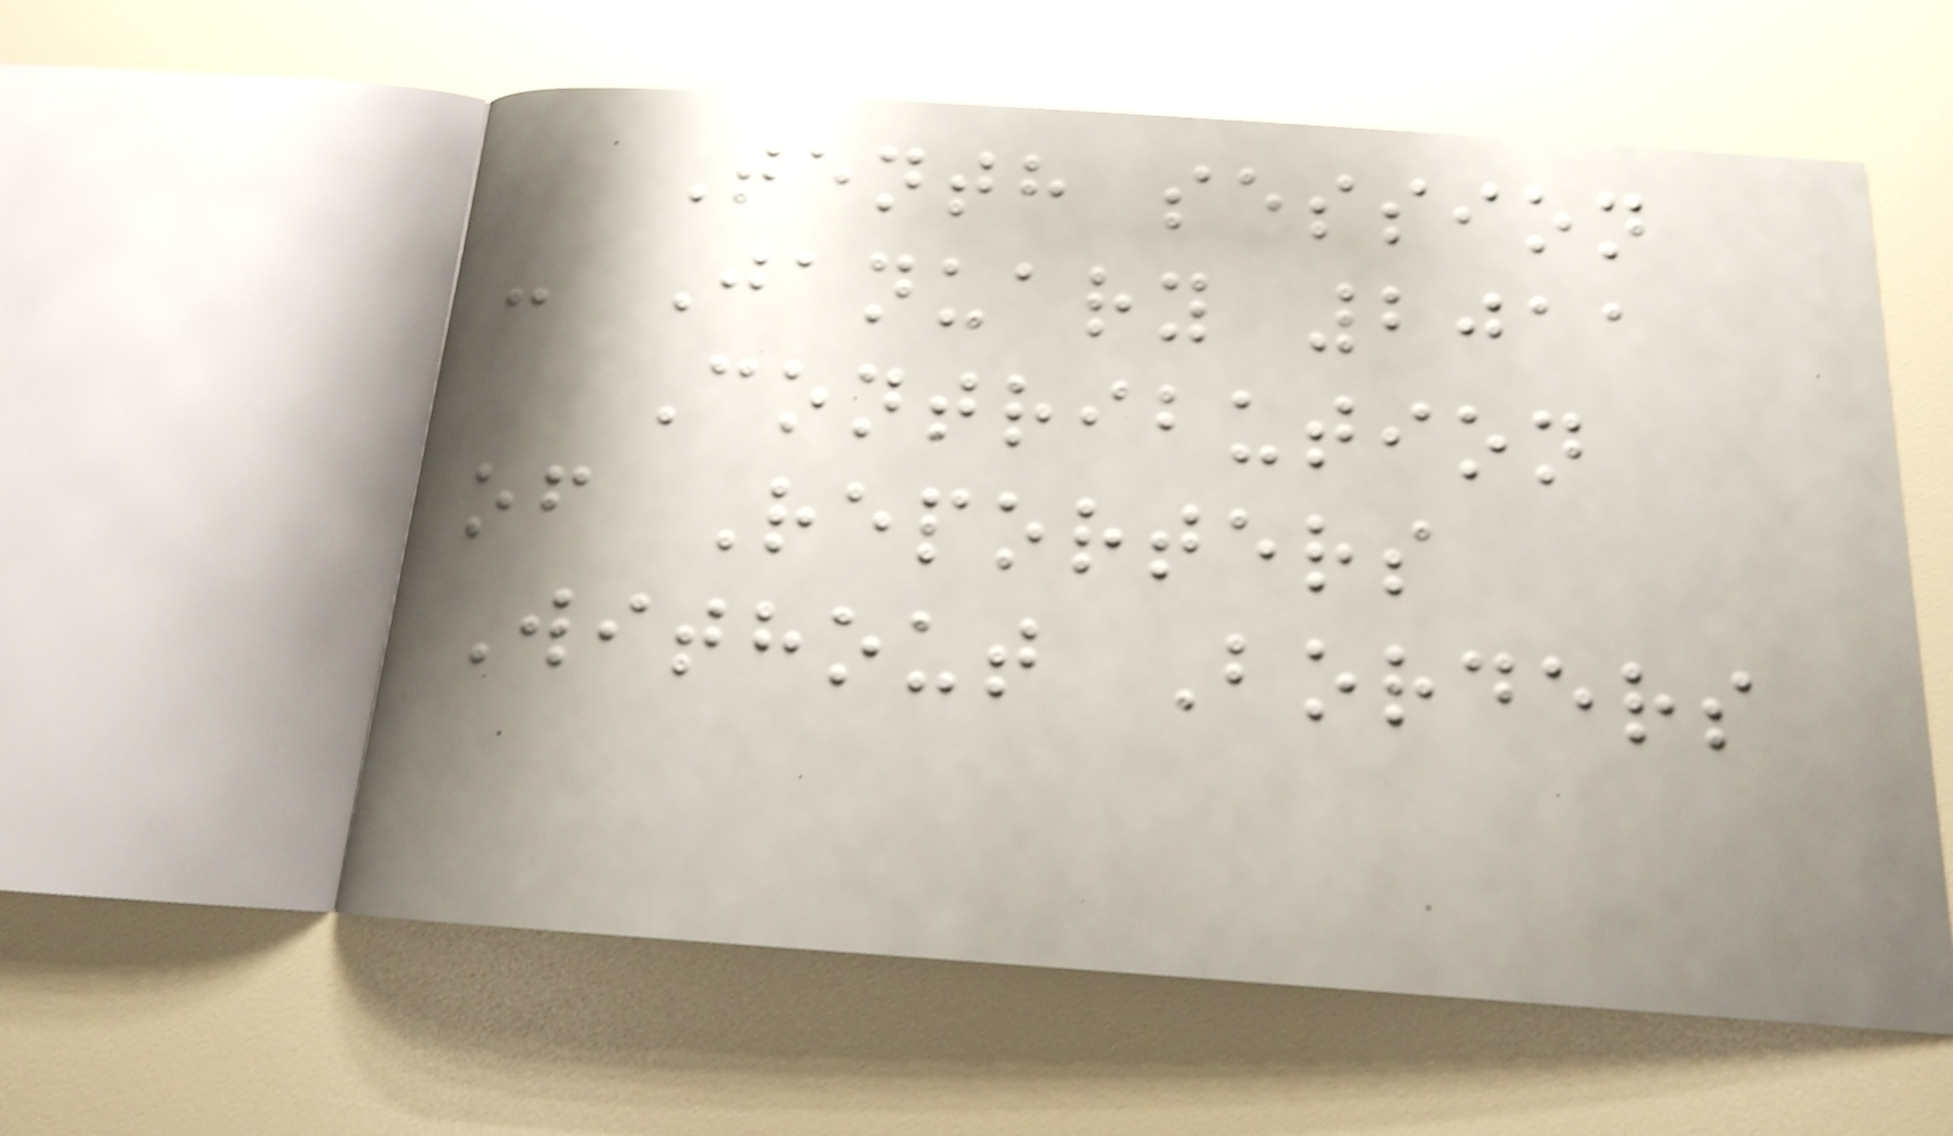Tenth session
- January 2011
Contribution
of Reporters
Without Borders
